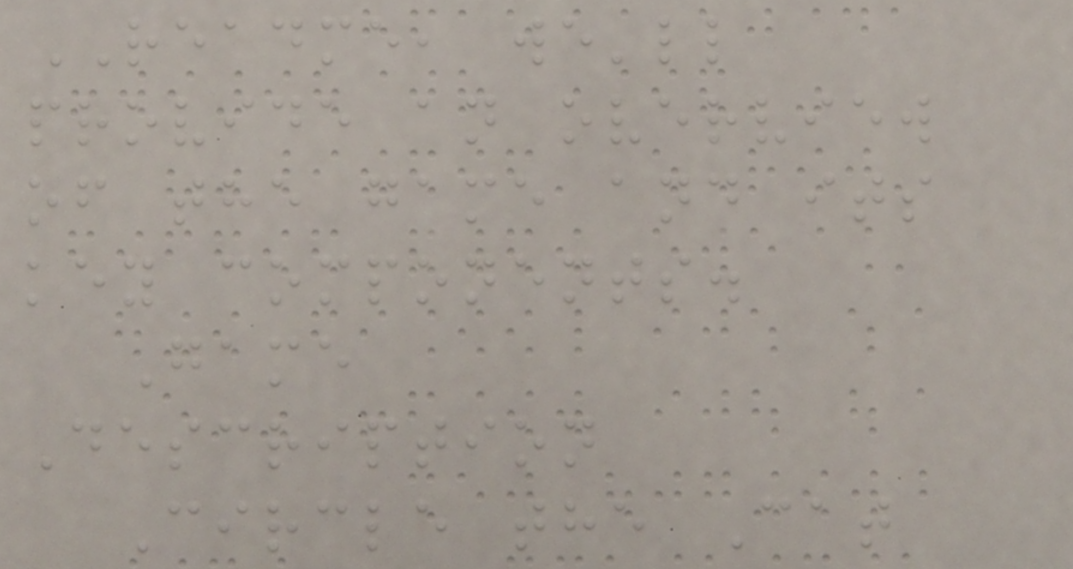README, we'll
provide an overview
of the game and its
key components.
Game
Description
Circle the Cat
